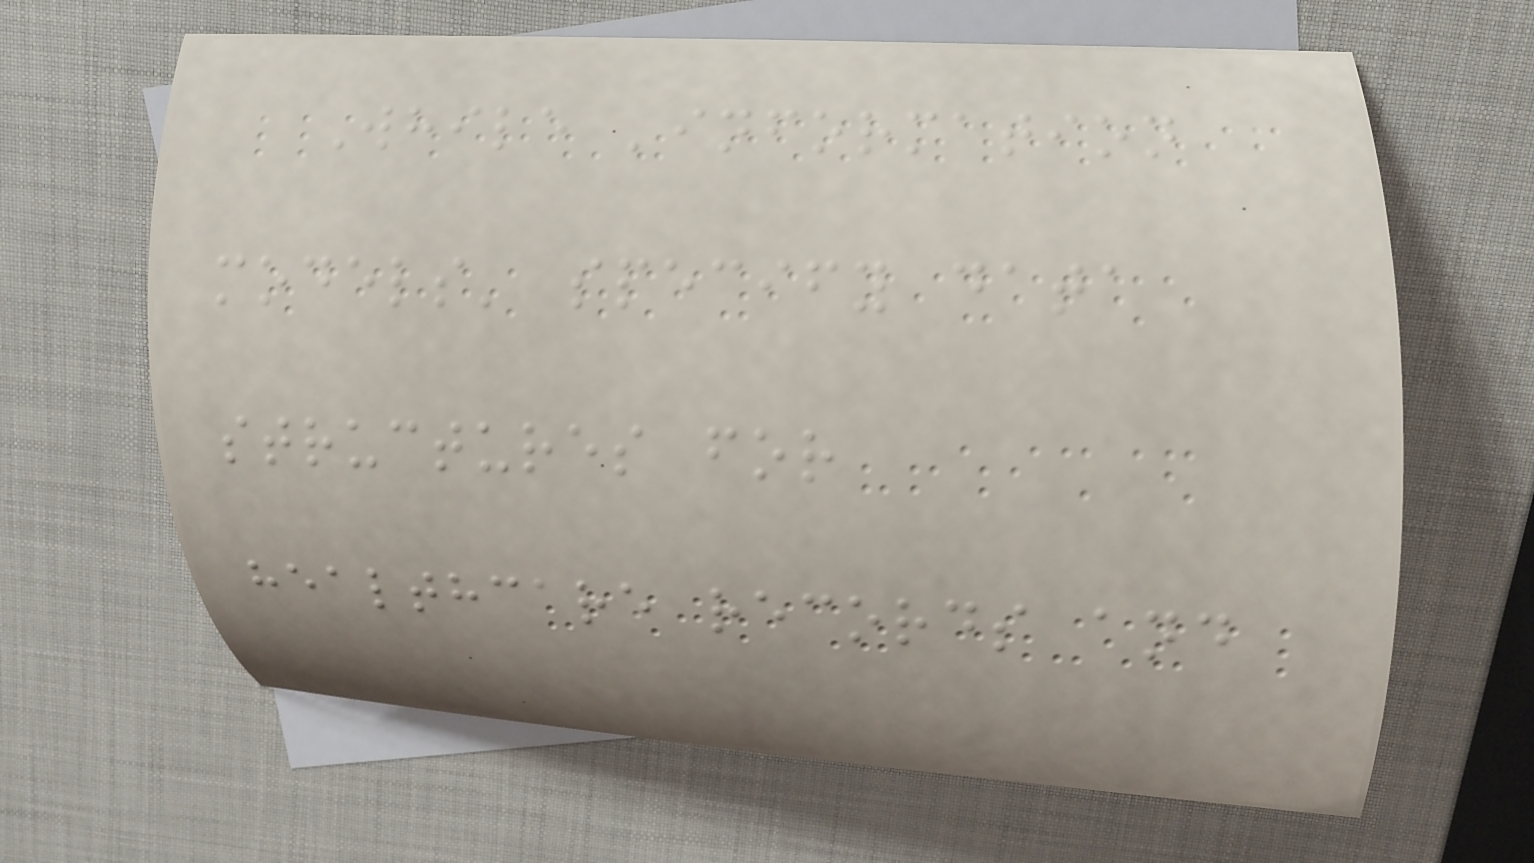While 'information
models' specify data
structures for
healthcare records and
